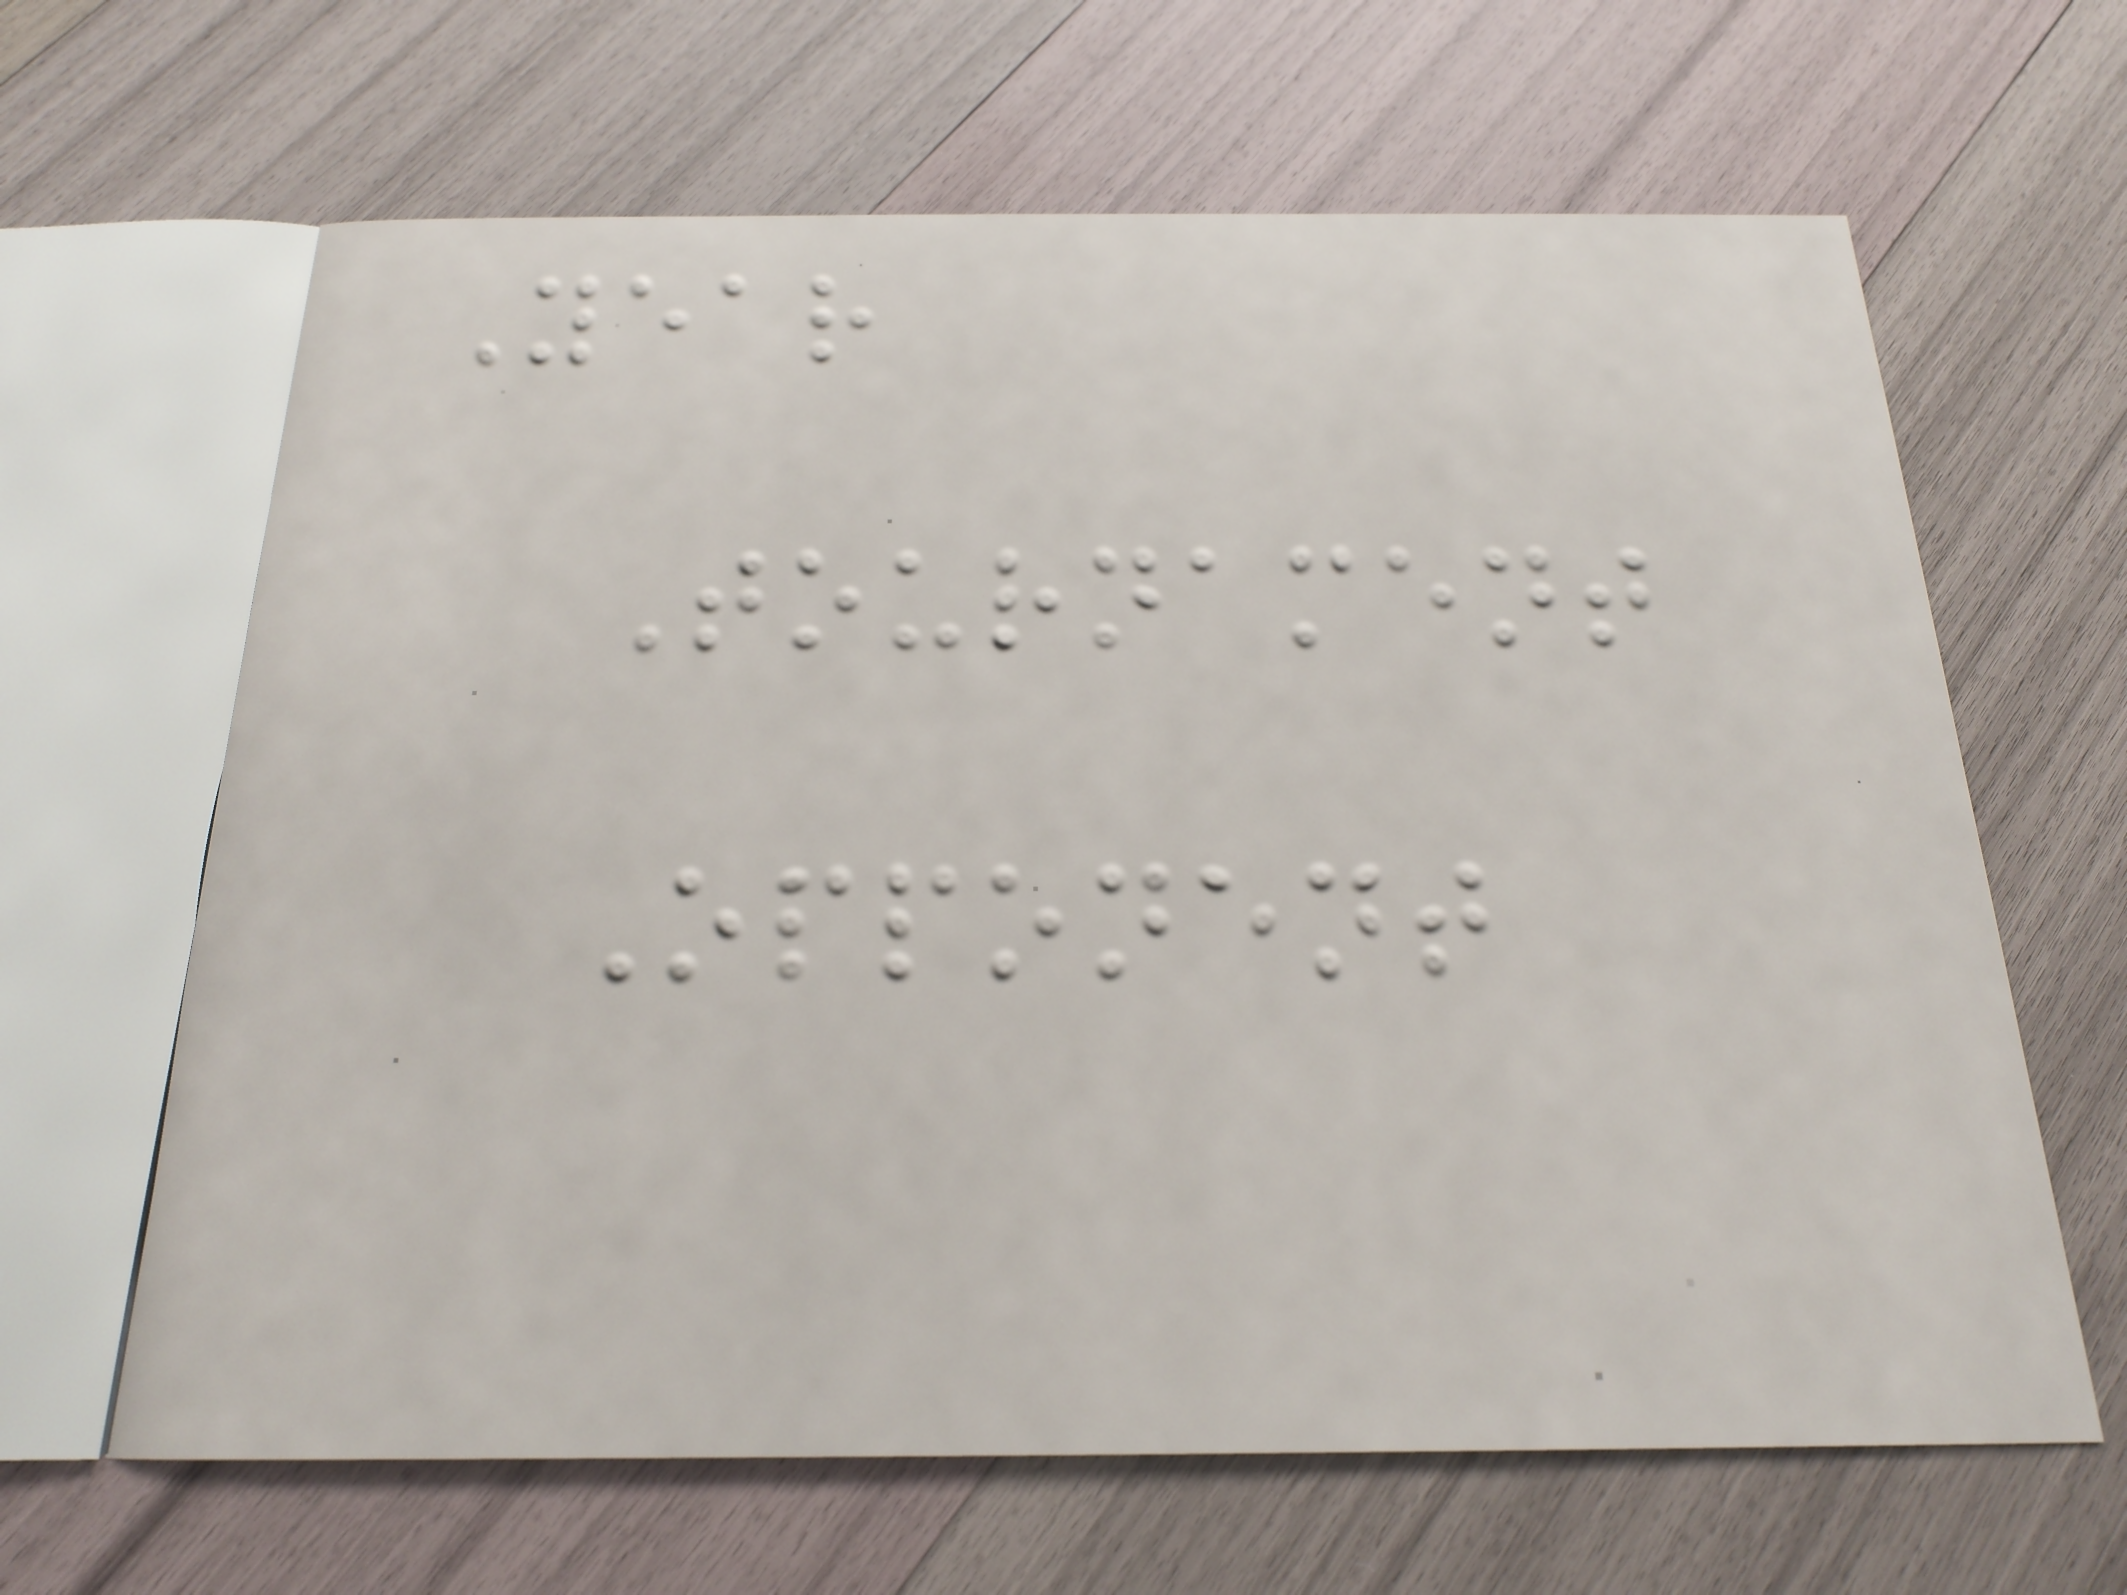Year
Tournament
Opponent
